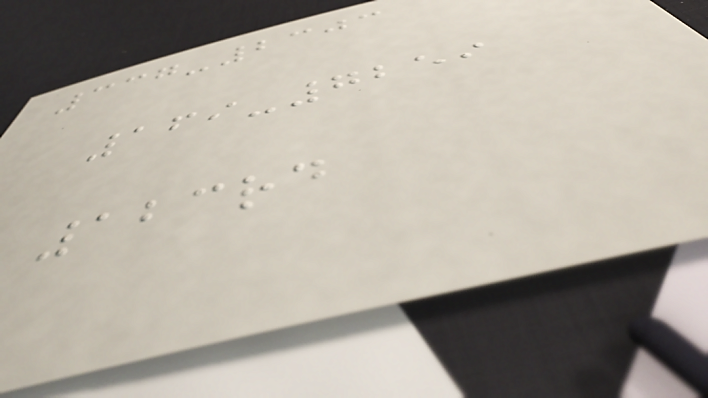337-2303
169-7259
123rd
